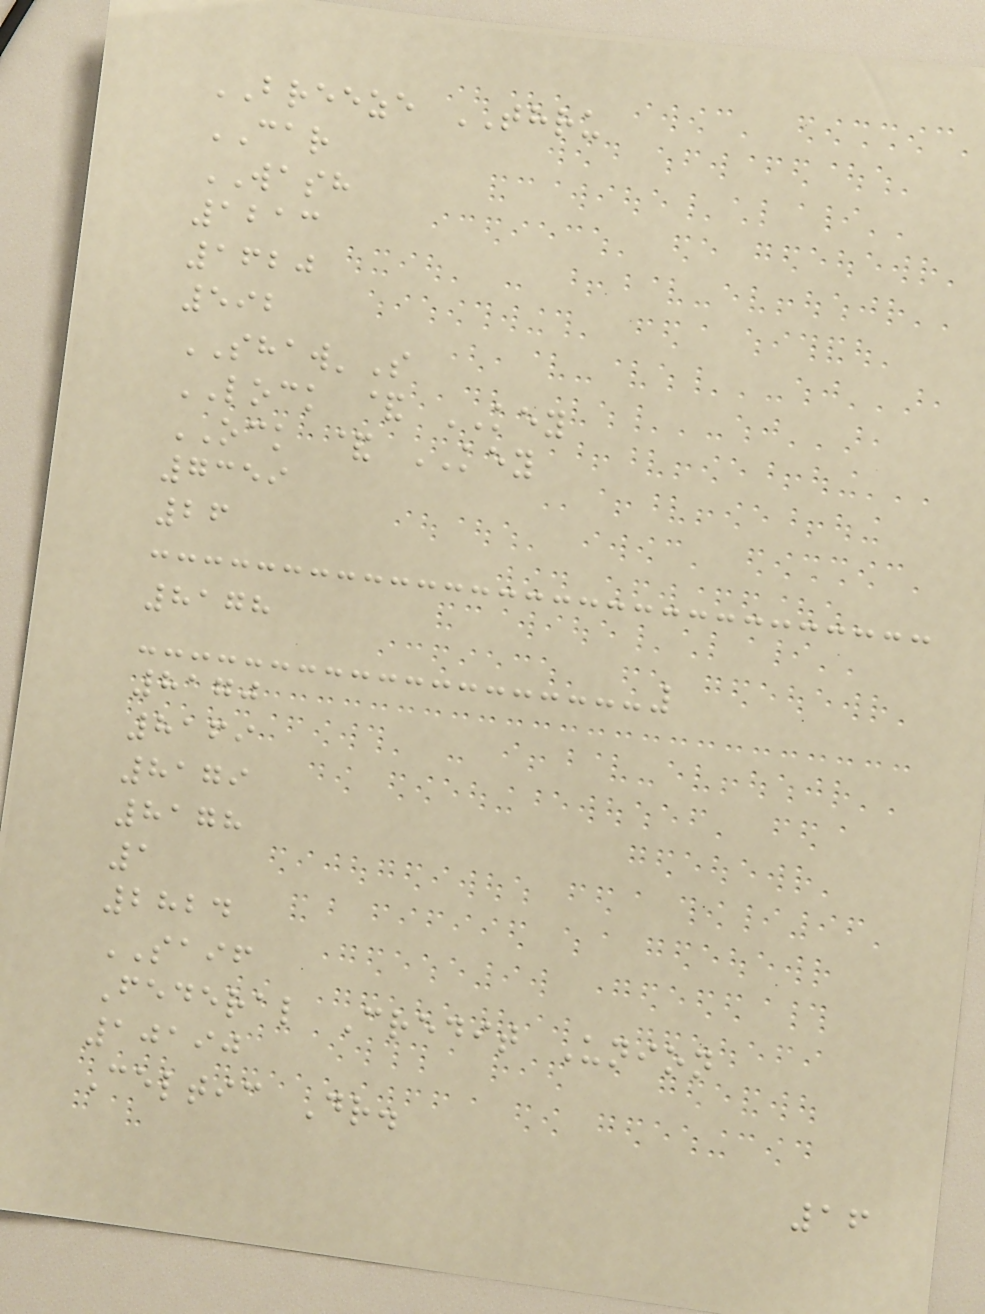BREEZE THRU
CAR
WASH
1213
1620
592
SHAW'S
LOCK & KEY
OCK & KEY
7359
26
8178
8170
8169
8179
8178
1
2824
SAIF
Federal Credit Union
10190
Celtic Dr.
16
